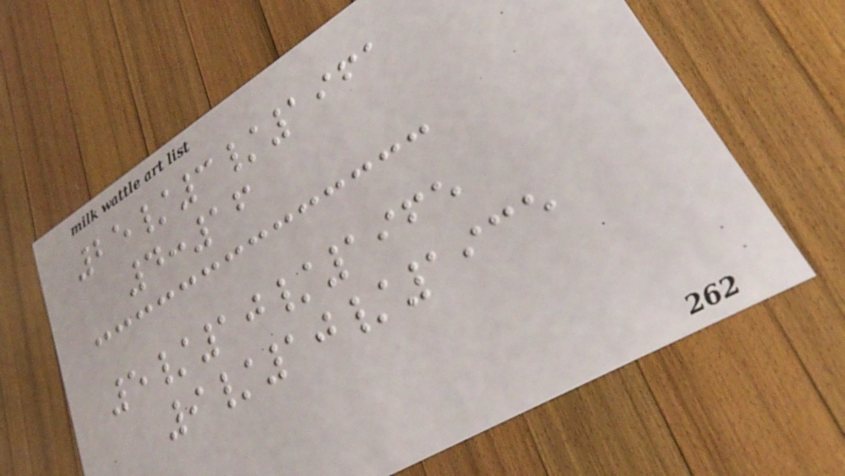25/3/1961
4:16
5/10/1965
9/10/1935
